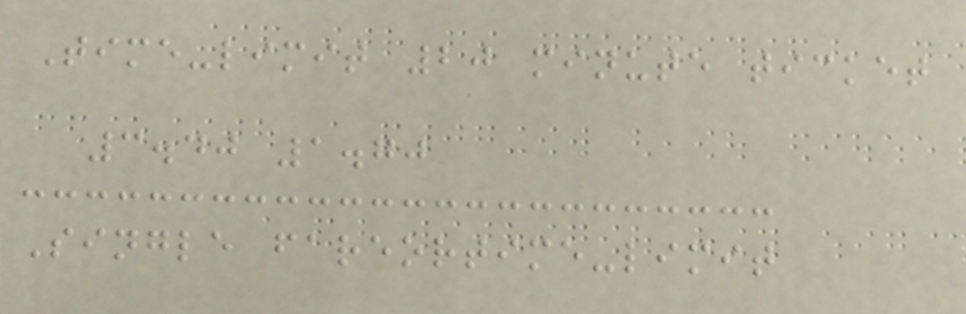Time-limit 20 minute ticket
3.40 1.70
Single fareortime-limit
